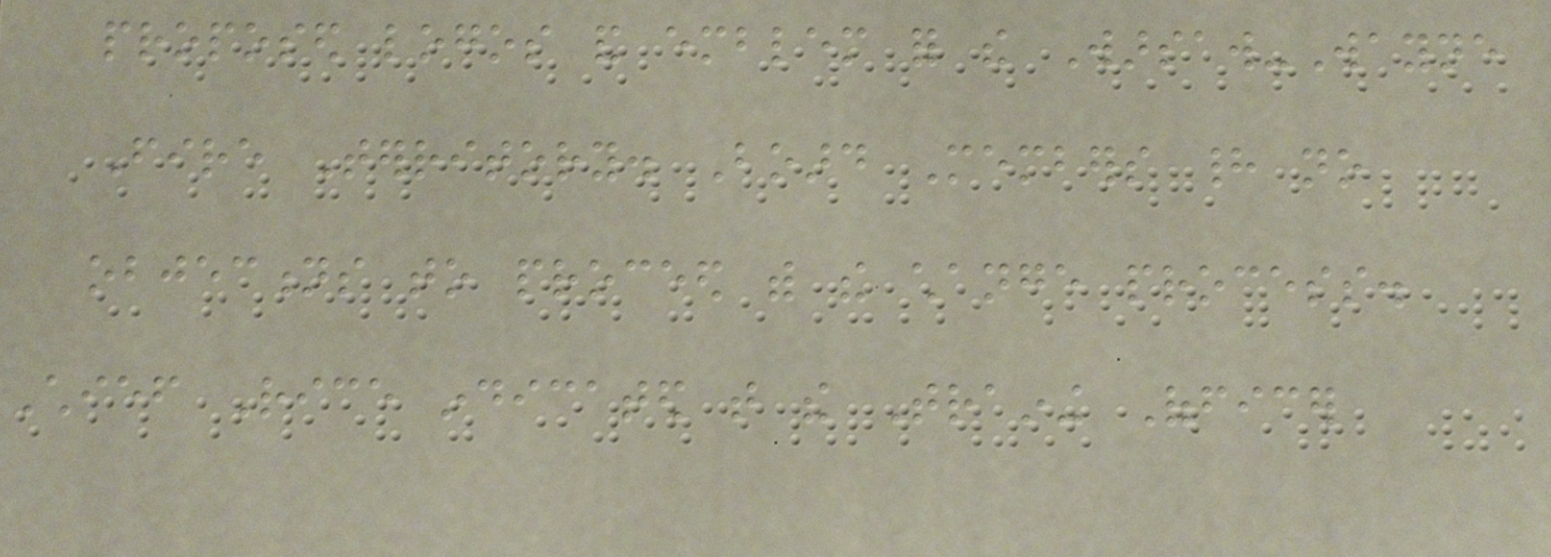proposed logos and emblem for the Warsaw-Wayne
Fire Territory. Board Members had no
objections to proceed with the change process.
Chief Rice indicated that the Training Officer
